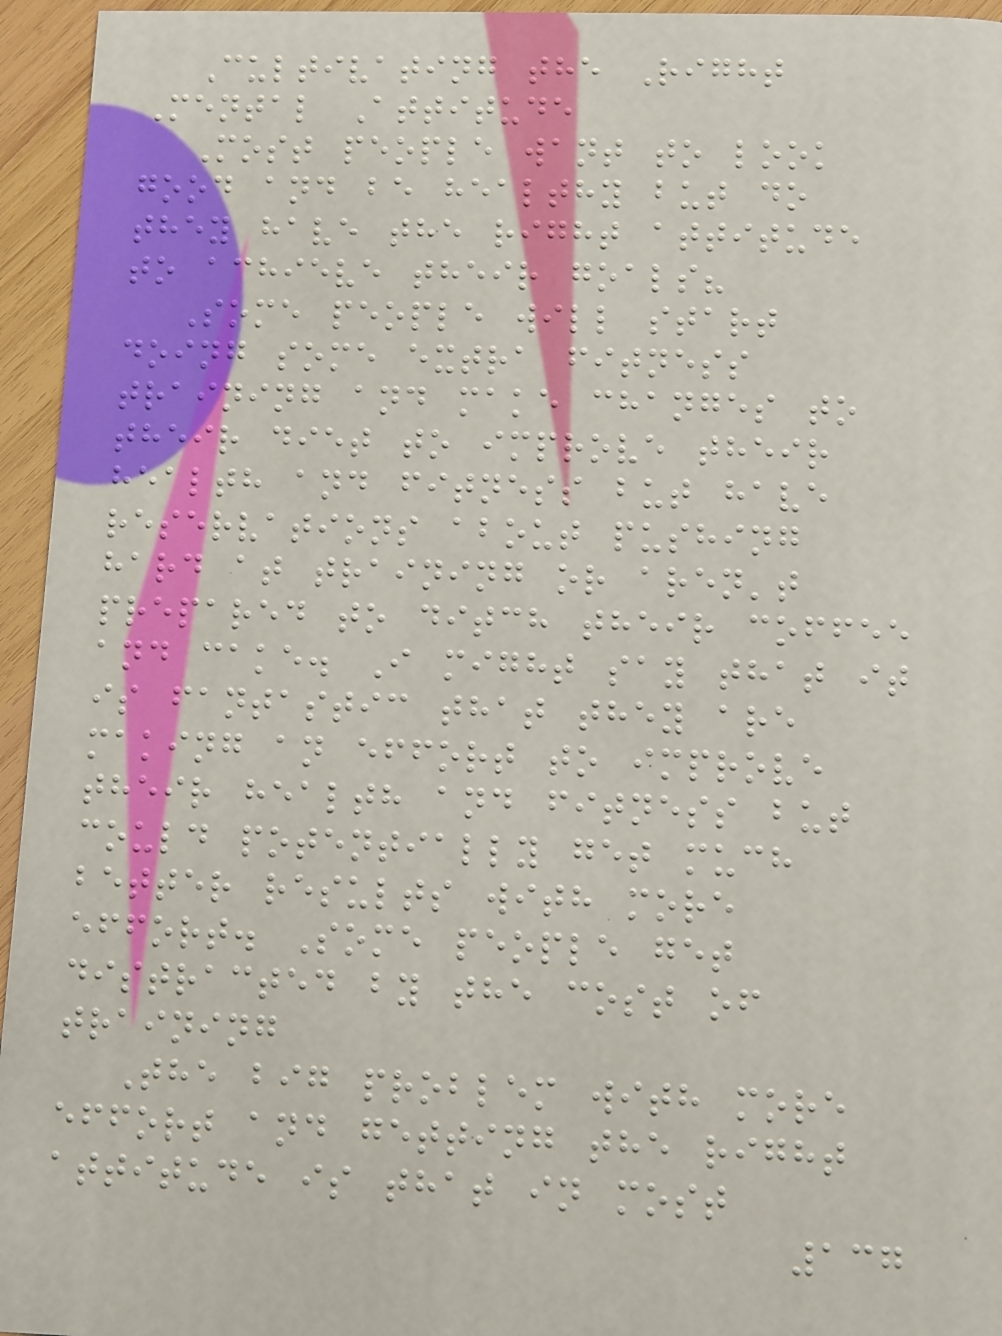Cultivating the Right
Mental Attitude
Most people want to look
good and be healthy but do
they have the right attitude
to achieve their goals?
Some people will start
doing some extra fitness
training and make changes to
their diet to improve their
health and fitness but have
reservations about pushing
hard at training or aren't
prepared to ditch their coffee
and cake. I might say that it
is fantastic that they are
making an effort to improve
their health and fitness but
could potentially get much
better results with more
effort. Some people get
distracted by the cost of
training
The big problem with more
effort and getting the right
attitude is that in most
137
